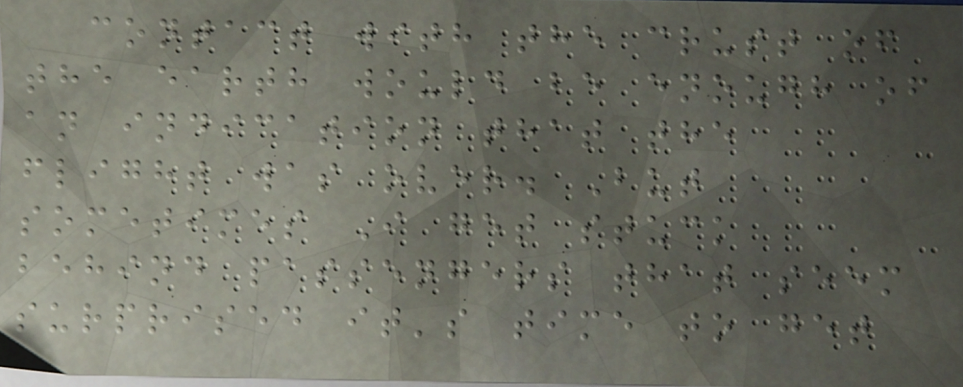contact with the crust of
the earth would be enough of
an indication that the
flight was over. But
sometimes I get stuck
behind passengers that seem
surprised it's time to get
